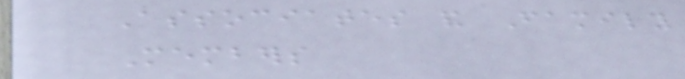Associates and Family
Members
